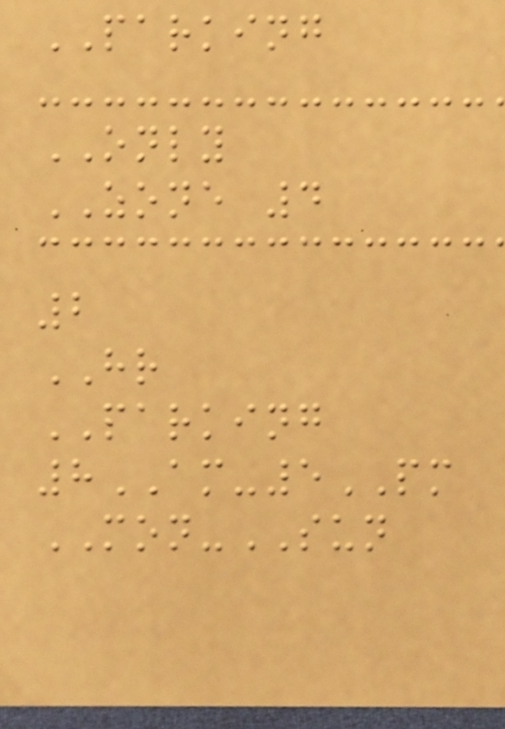PARKING
ONLY
ZONE 4
2
HR
PARKING
8AM-5PM
MON-SUN
